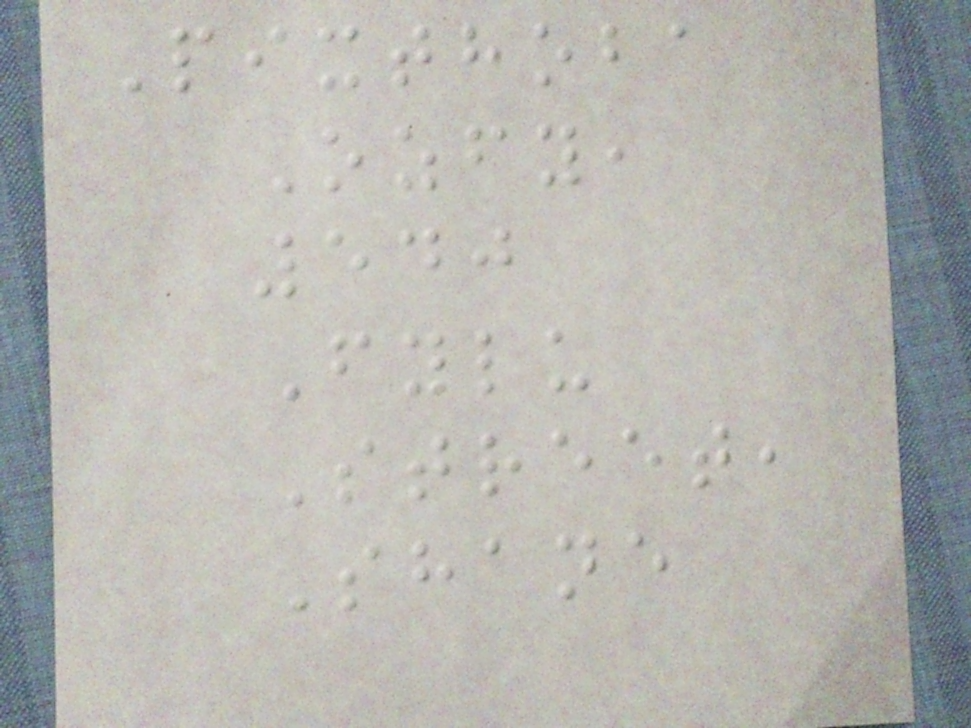Pixthoba
Ozfy,
540
Fylu
Street,
Shane
